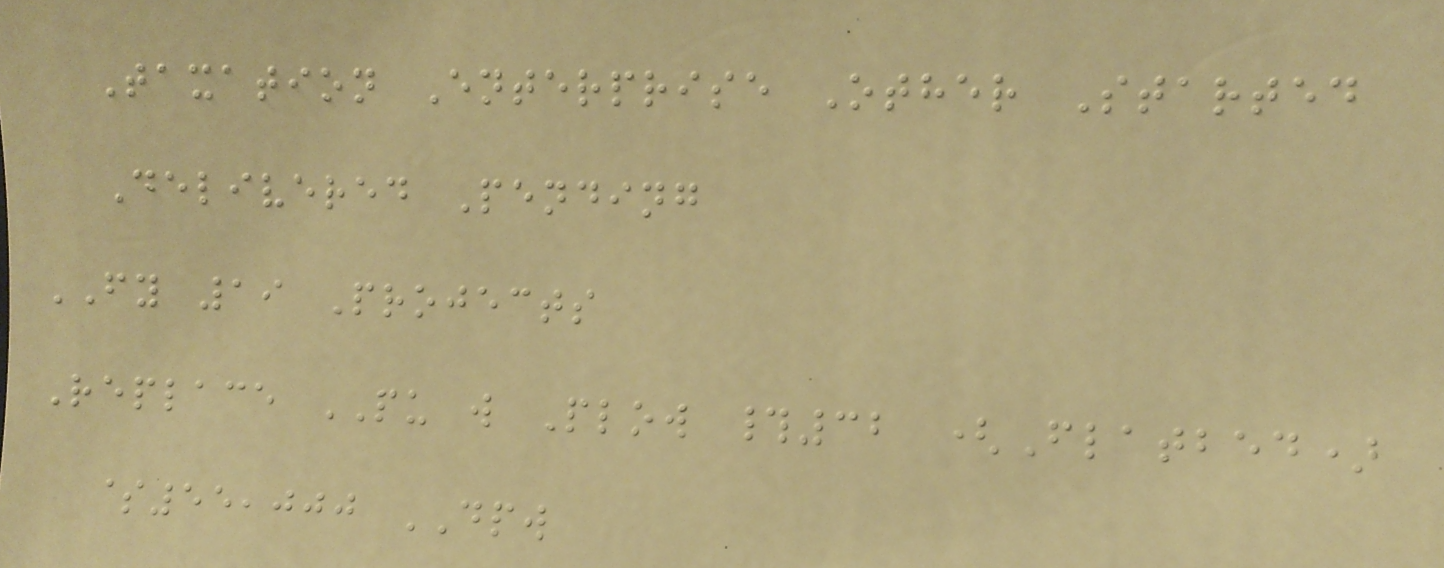Taxation Enterprise Other Started
Delivered Pending
FY 19 Projects
Replace PU w Plow #32 (Flatbed)
$55,000 DPW
